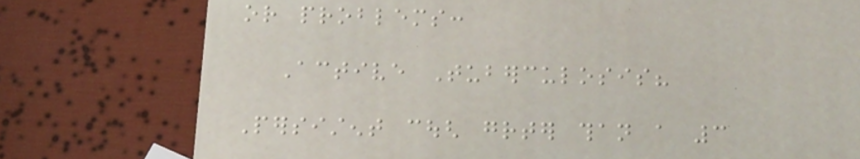or problems:
Active Tuberculosis?
Persistent cough greater than a 3
